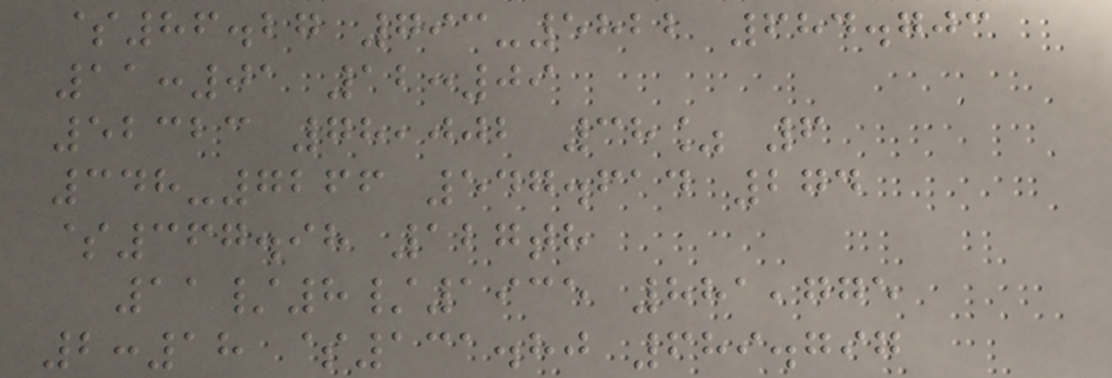$86.27 793-5822 684.703
11:01 12:09
52323 78,002 38% 6
348-7266 547.614 274
$367.98 127th
11/8/1935 881,775
2:18 $131.80 689.797
